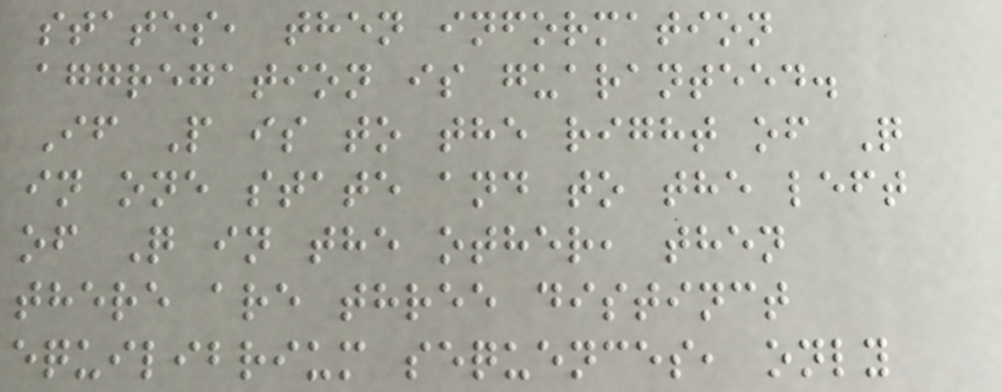states, then information
aggregation is guaranteed.
If P is to the right of Q
in one state and to the left
of Q in the other, then
there are three distinct
equilibrium sequences, only
